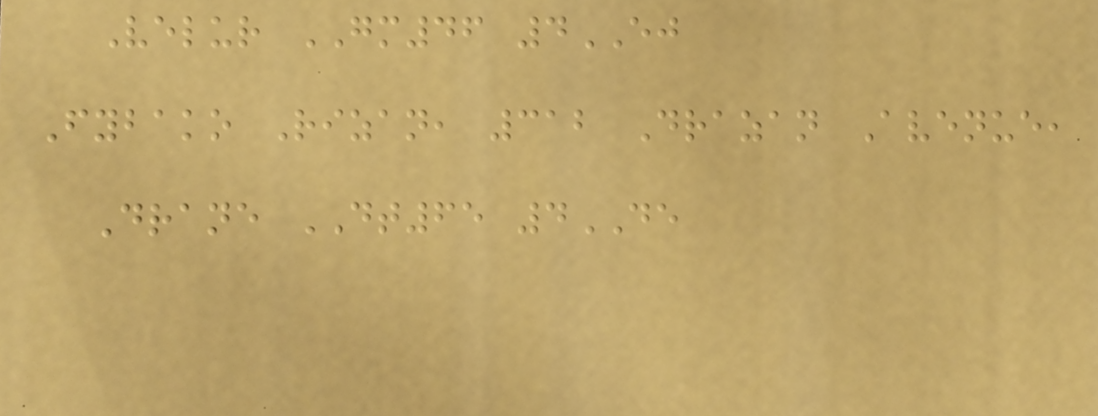Velur GM46 4EJ
Fybako Rizan, 312 Drazan Avenue,
Drane DT65 4DE
